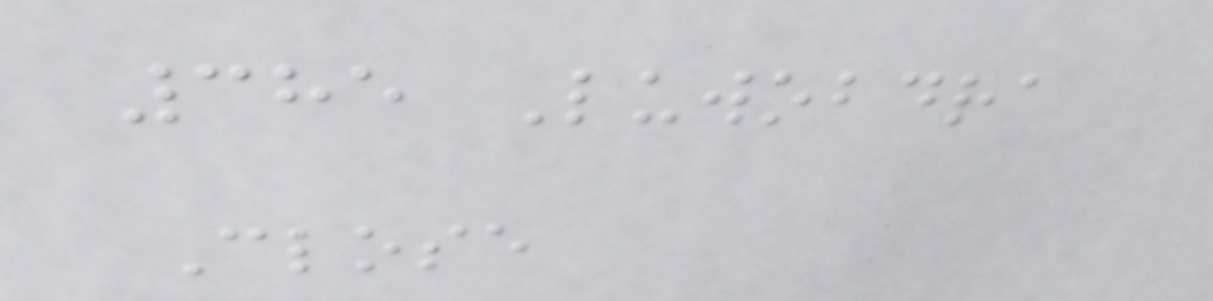385 Luwobdra
Close
